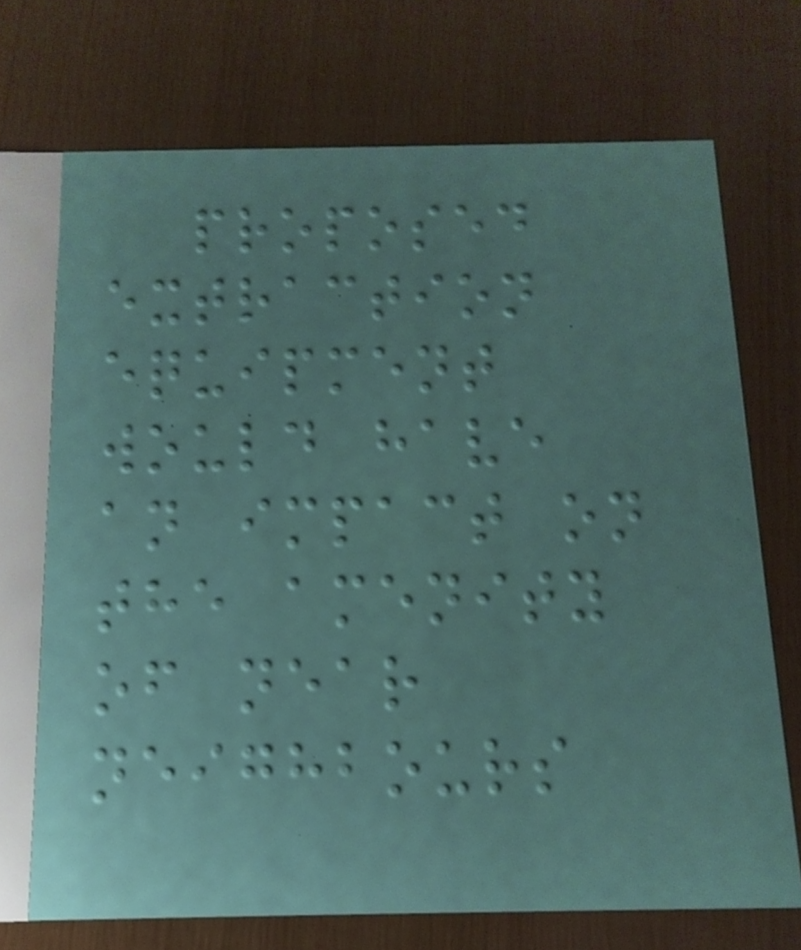proposed
extraction
equipment
would have
an impact on
the amenity
of near
neighbours
